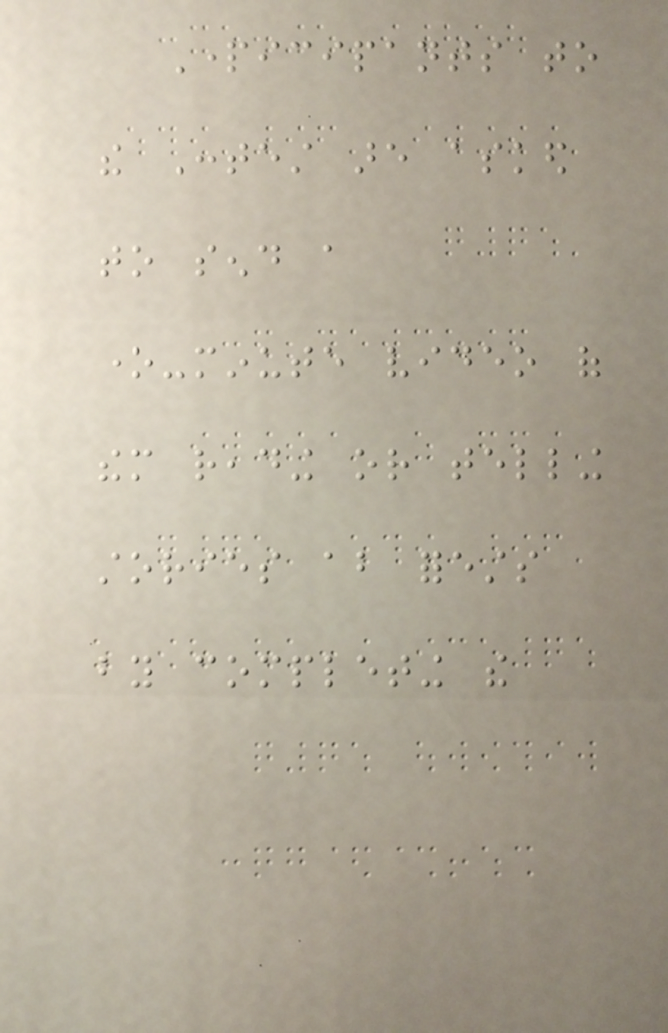Participants to
the Contest are asked
to send a
one-minute video of
them reading or telling
stories about forests
by completing the
